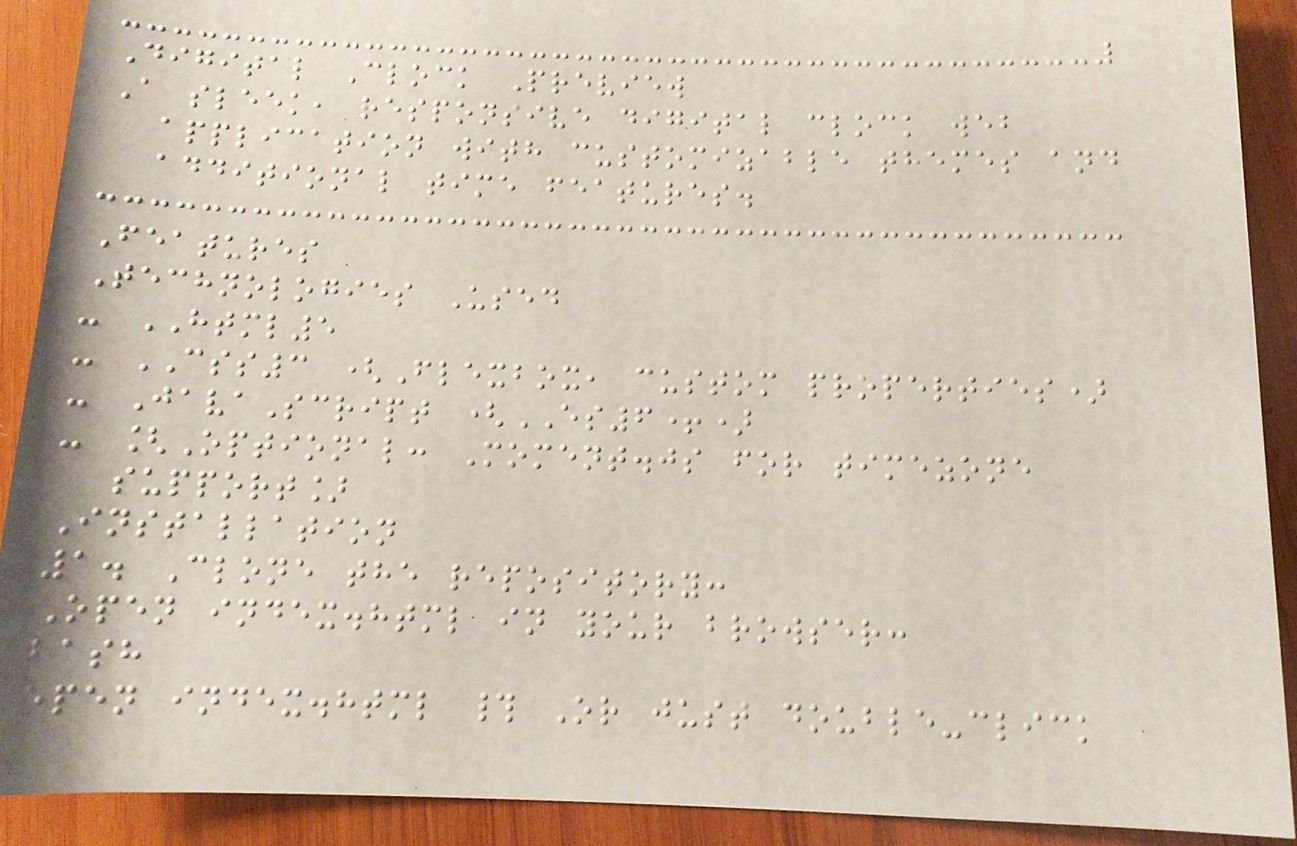Digital Clock Preview
A sleek, responsive digital clock web
application with customizable themes and
additional time features.
Features
Technologies Used
- HTML5
- CSS3 (Flexbox, custom properties)
- JavaScript (ES6+)
- [Optional: Moment.js for timezone
support]
Installation
1. Clone the repository:
Open index.html in your browser:
bash
open index.html # Or just double-click
